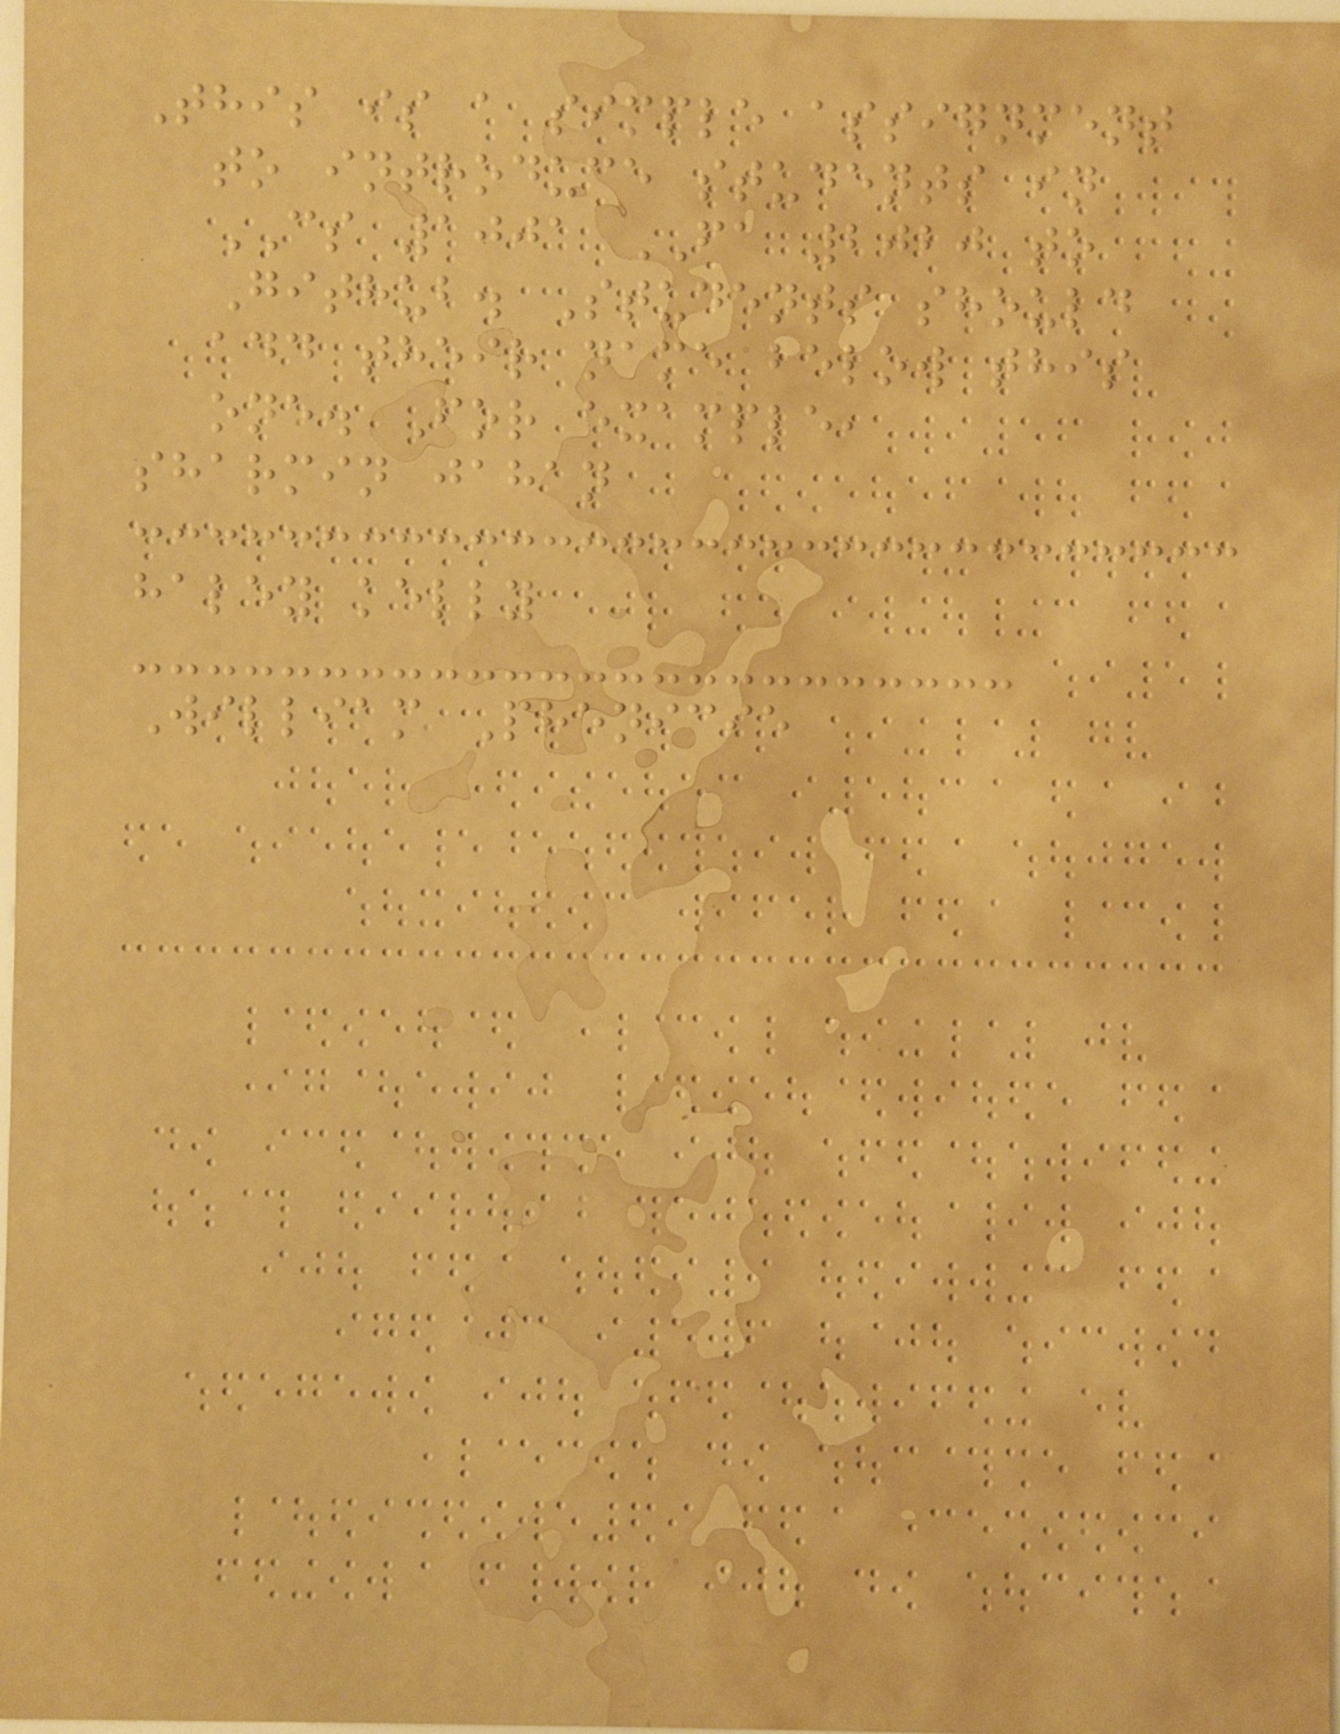This is a simple assignment
to introduce students in
CS 1001 FA 2020 to
Github. Students should
add their name below this
one. For example,
sharmin jahan
haley kelly
William Phenicie
